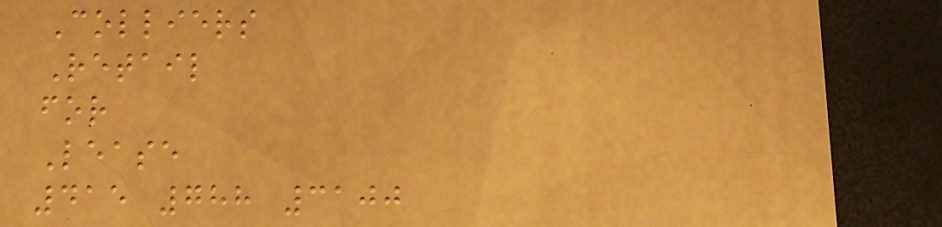Colliers
Retail
for
Lease
415 788 3100
